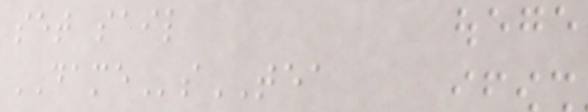set sail
DAMEsTEA
